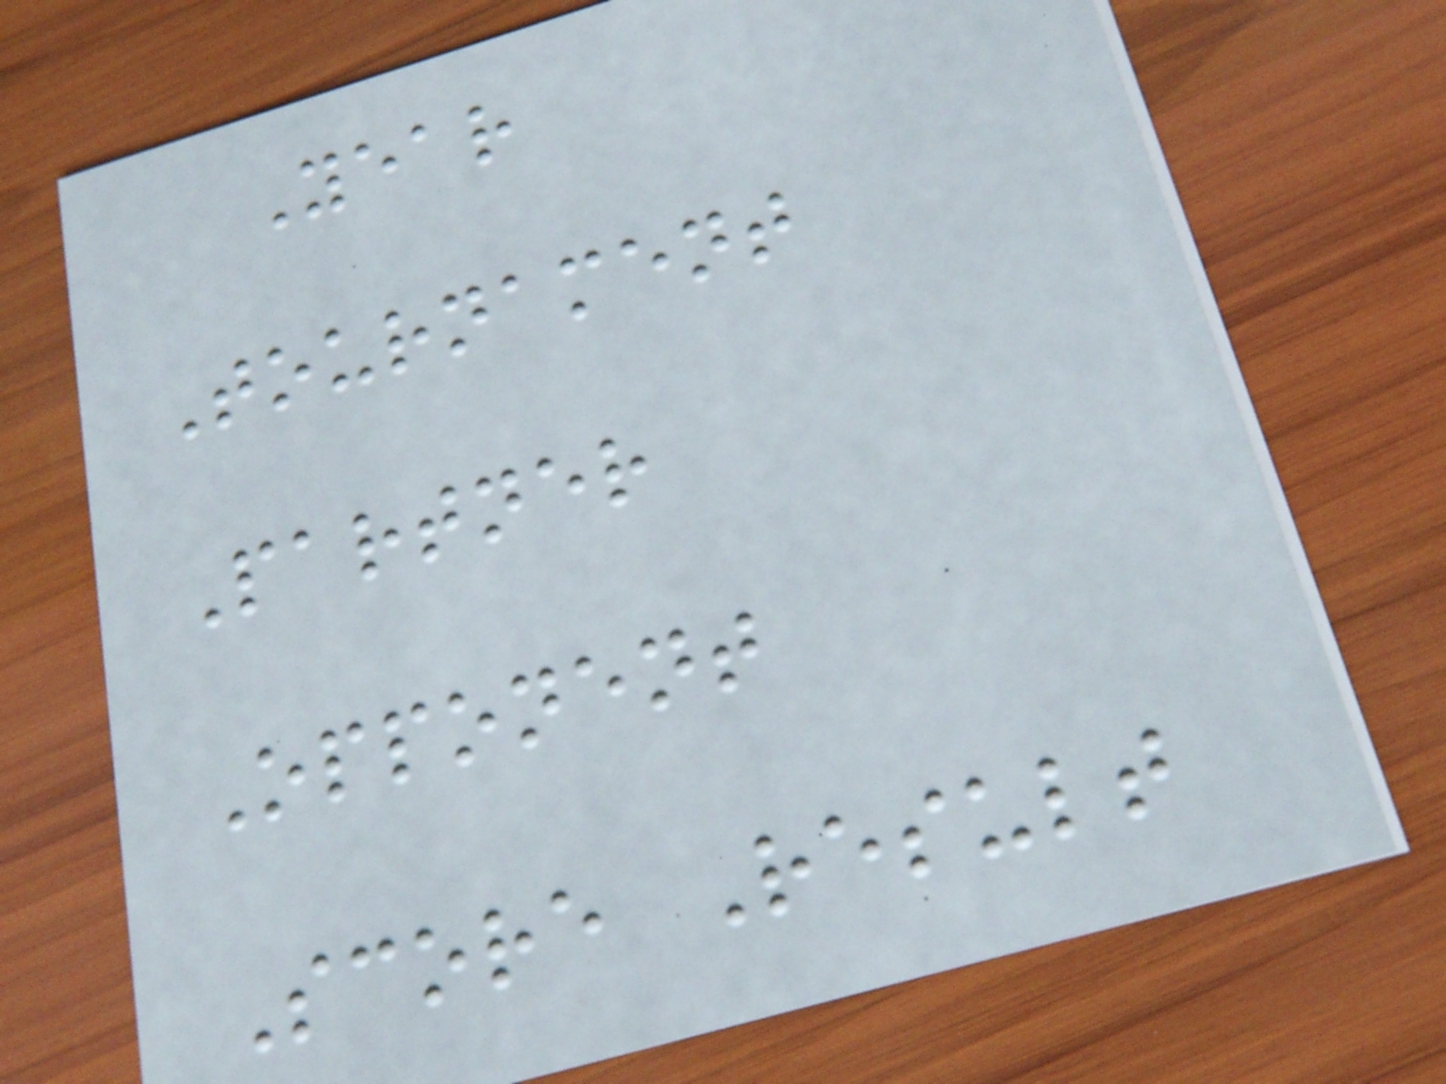Year
Tournament
Partner
Opponent
Score Result
